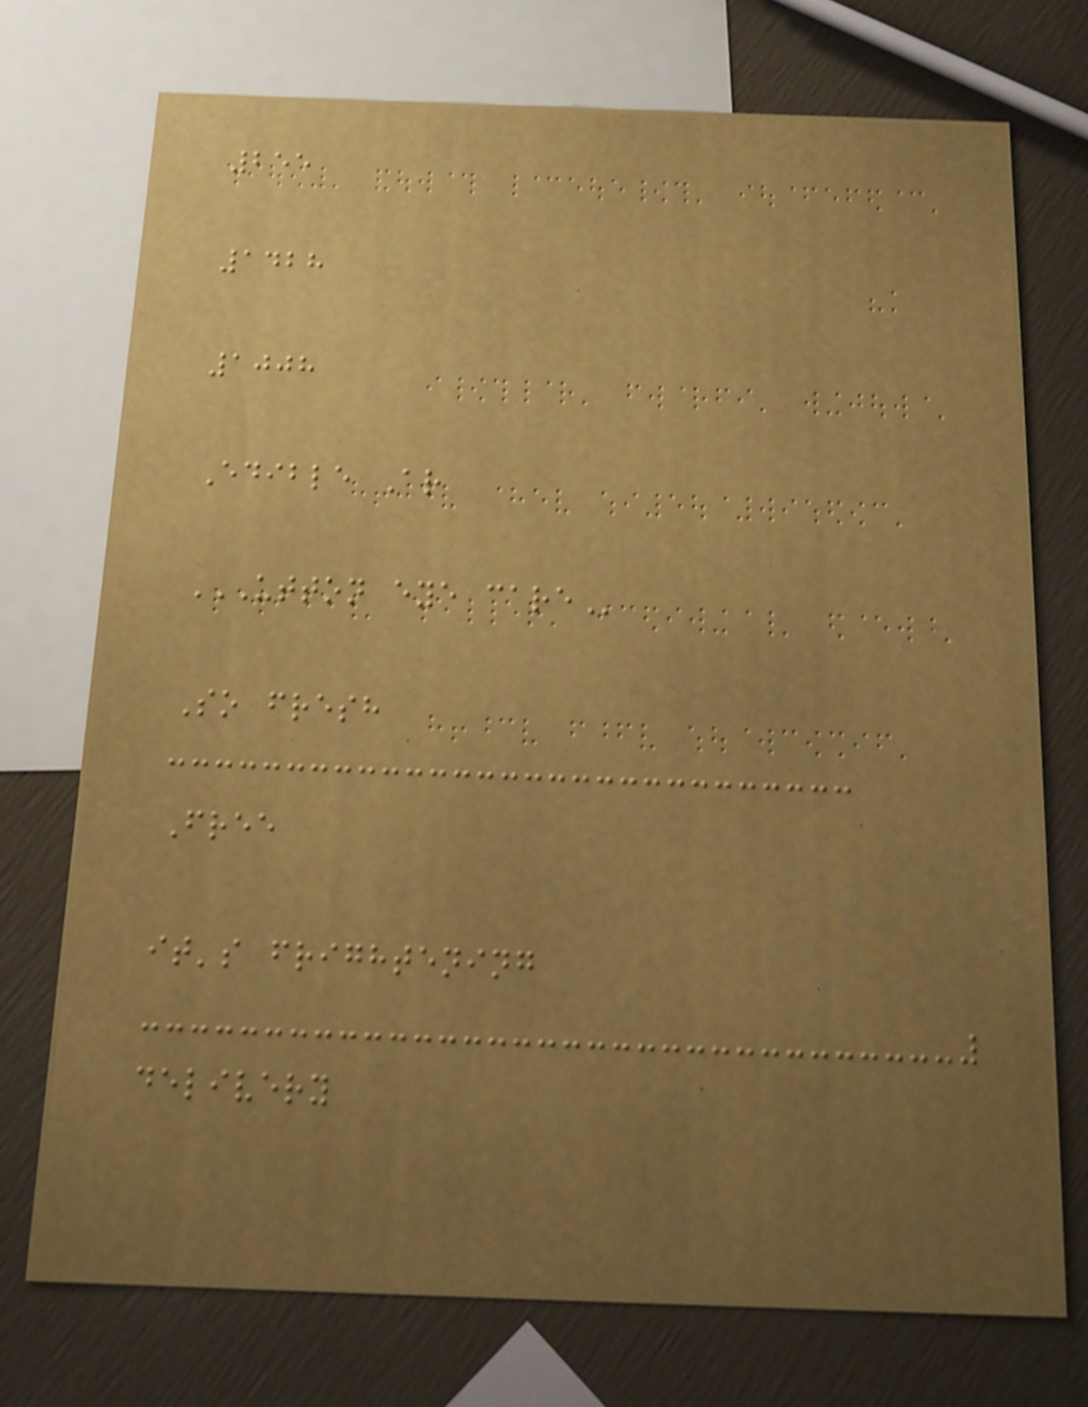255
1428
1008
Edible Ar
UTTON EYE CARE
So fresh
Free
it's frightening
delivery
